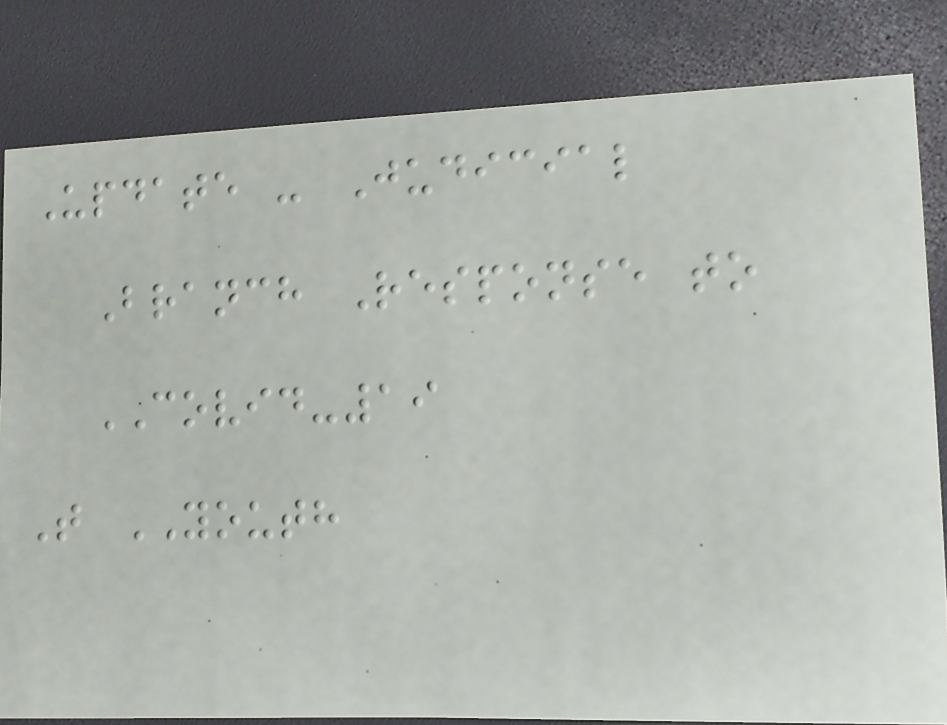Update - Judicial
Branch Response to
COVID-19
T YOUTH
